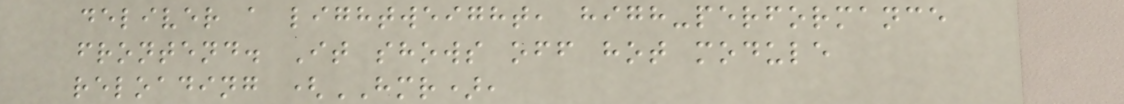deliver a lightweight, high-performance
frontend. It shows off hot module
reloading (HMR),
